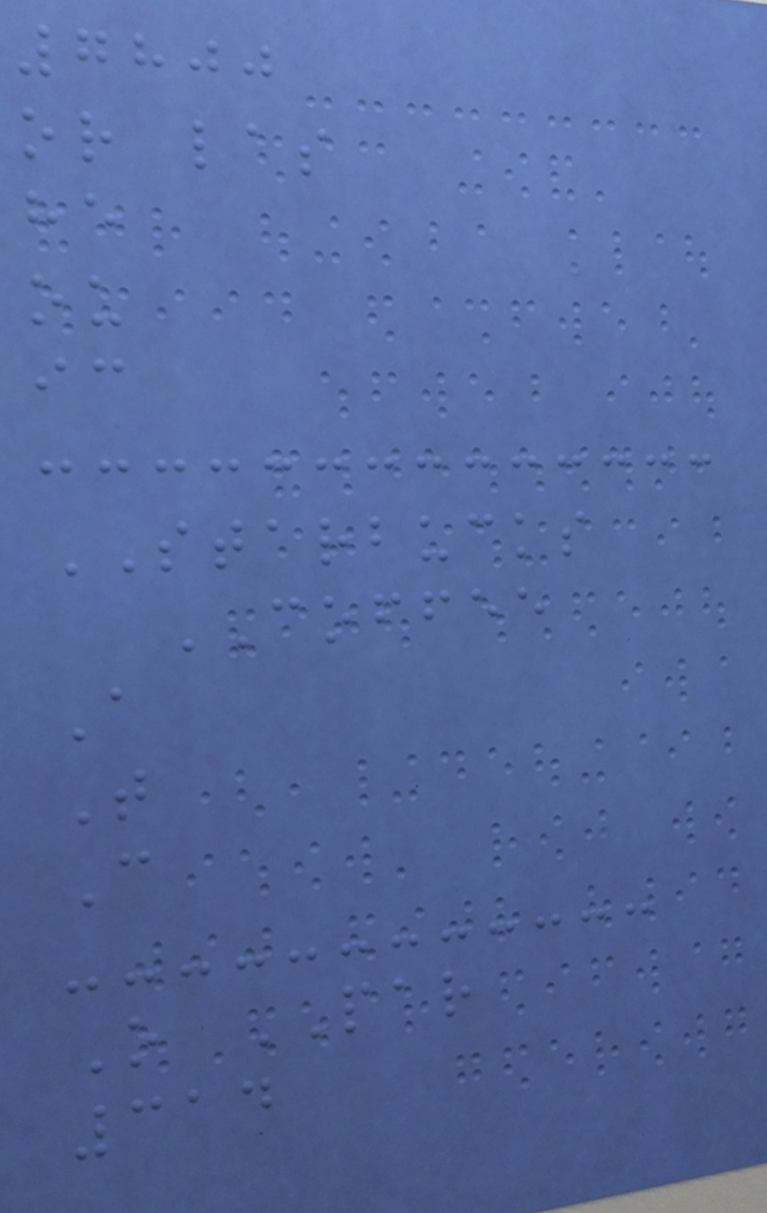7800
or las
he
ou
ic
STARBUCKS
COFFEE
A
T
C
O PAR
314
